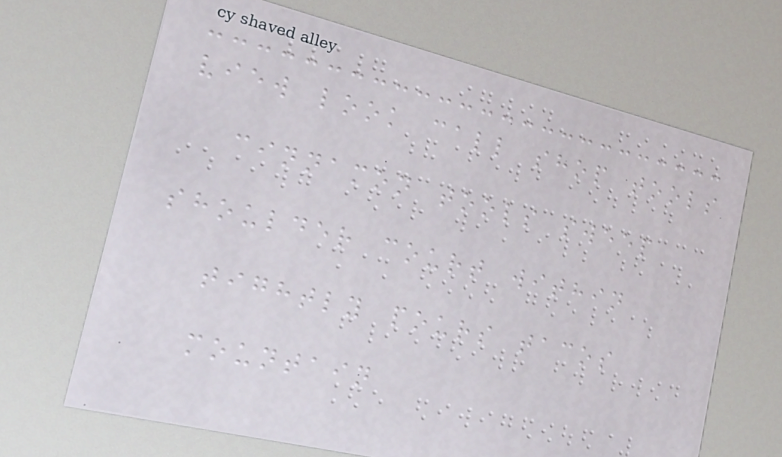view look call shop tools
cinnamon tools sweep
shoulder court within
tightly pours tacos
mountain
